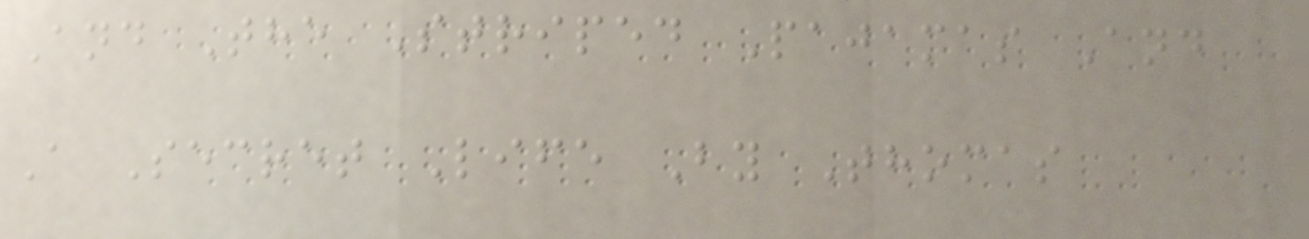And The Striped Pajamas And
A Secret Life By Thomas
